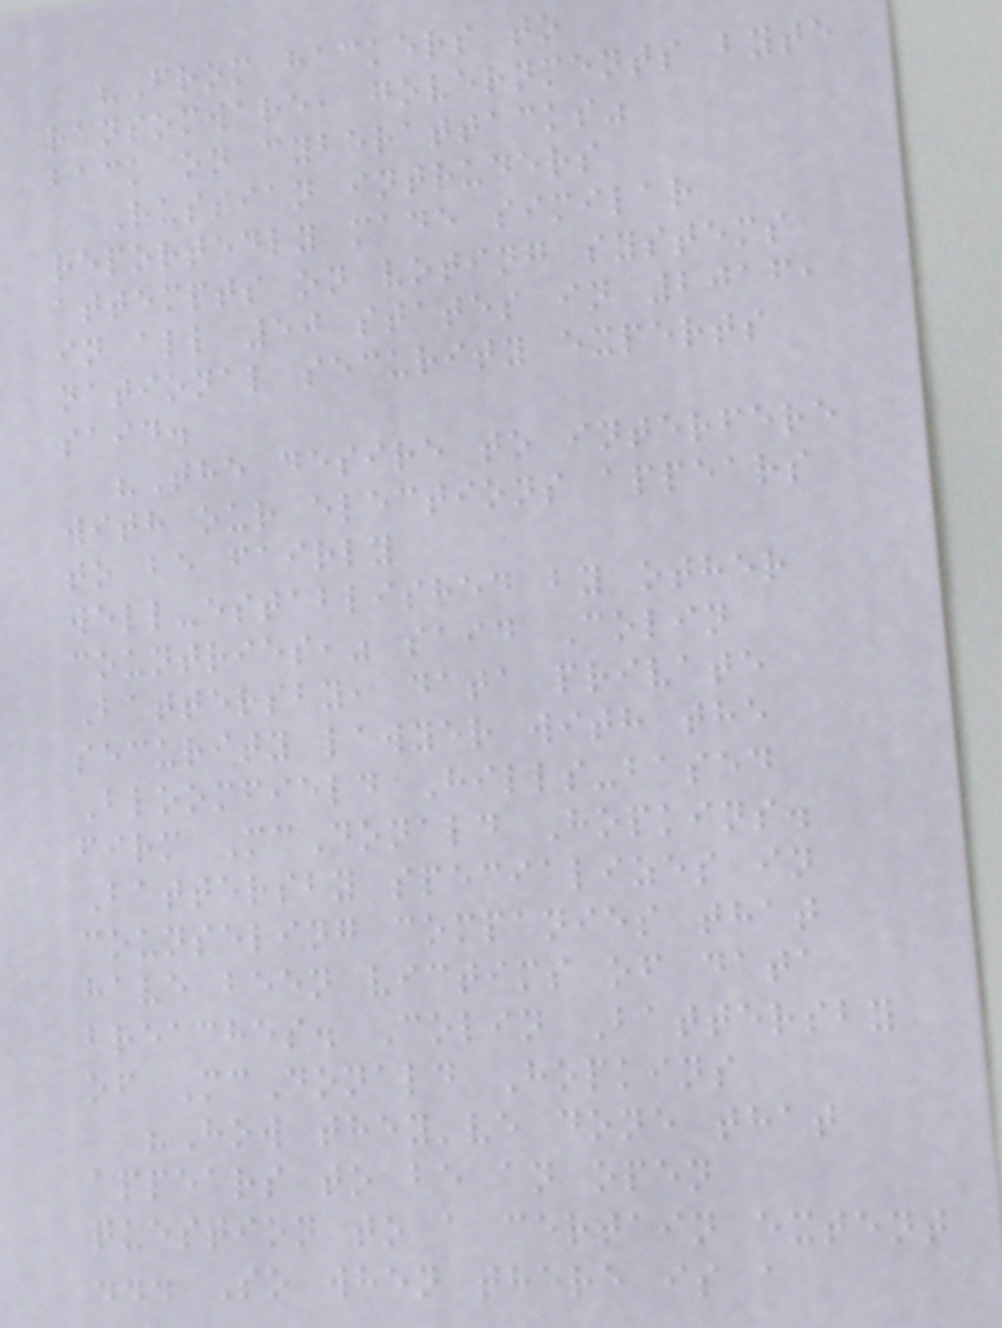"From hackers to
ransomware, governments byte
back on cyberattacks"
Russian intruders
reportedly made similar
attempts on voting systems
in all 50 states in 2016,
national security experts
said.
"The desire to interfere
with our elections appears
to be fairly
well-established by other
countries," said Colin
Battersby, data private
security lawyer with the
Bloomfield Hills-based
firm McDonald Hopkins.
Battersby specializes in
counseling companies that
have been victims of data
breaches. Colin Battersby
of McDonald Hopkins
"How they've done that
appears to be an open
question to a certain extent
... So when there is a
